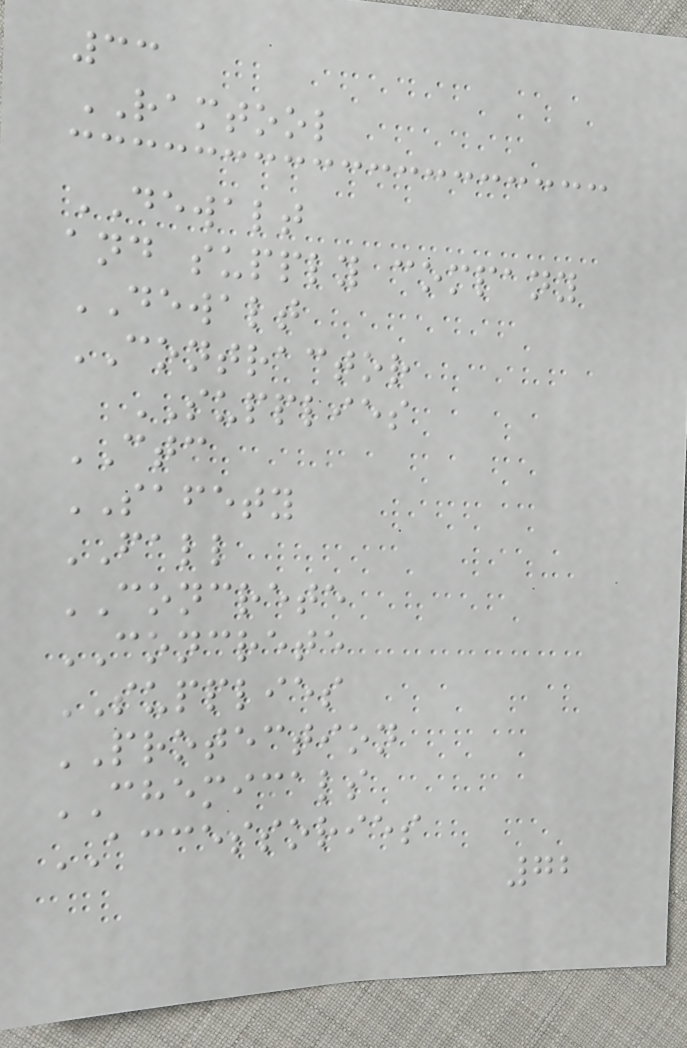33
RAMTOOL
DEWALT
and supply company
DEWALT
CONTRACTOR
SUPPLIES
CTC
SAFETY
FALL
CONCRETE
CONCRETE
SUPPLIES
PROTECTION
CHEMICALS
ACCESSORIES
72
